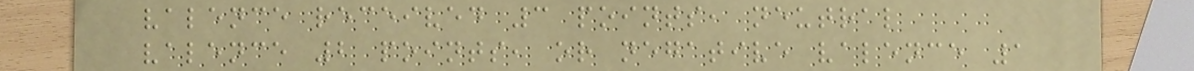valence received 3 points, neutral
valence 2 points, or negative valence 1
